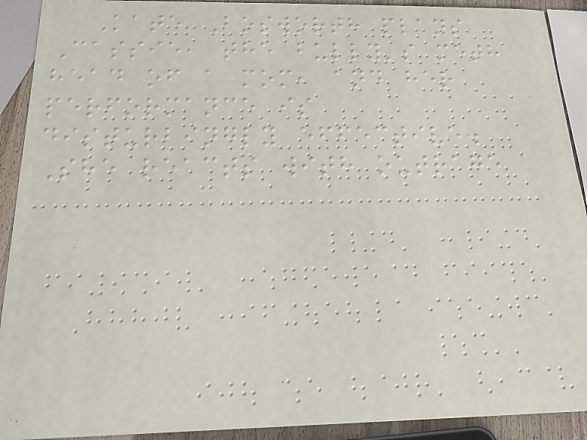Kate Bosworth plays
Cassie, the bully's meth
head of a mom, and her
performance is
disturbingly effective.
She reacts with outrage
